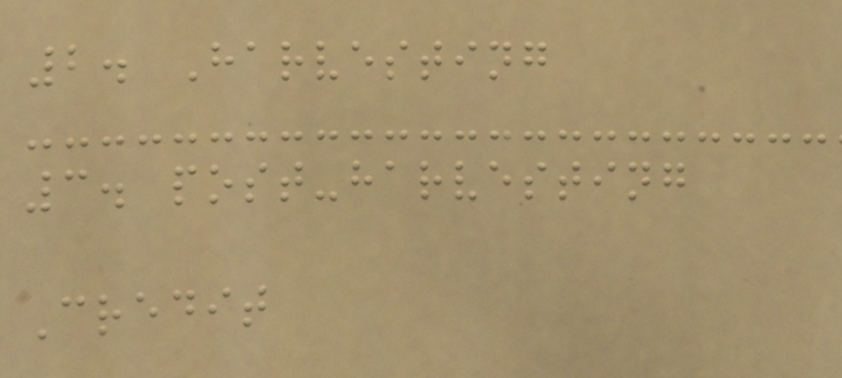2. Harvesting
3. post-harvesting
Credit
